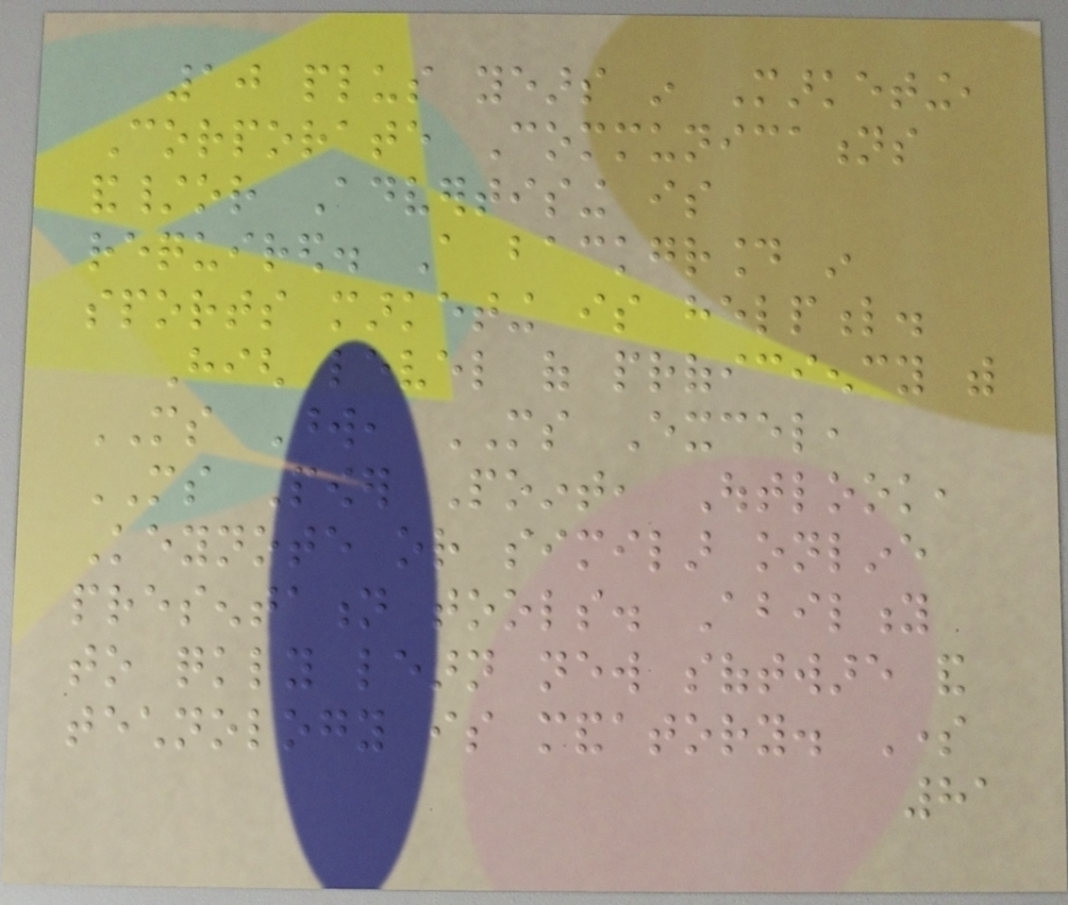10 plus years in Marketing,
Corporate Communications
and/or Advertising is
required. A background in
sports marketing is helpful.
High level of proficiency with
MS Word, MS Excel,
MS Power Point, Outlook,
Keynote or similar online
presentation tools. Ability
to quickly learn new software and
technology is mandatory. Some
81
